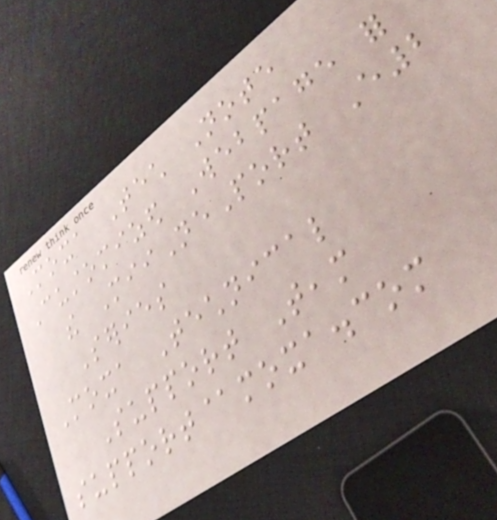Moxa Tech Note
Customized Webpage for
the MiiNePort E2
Series
Moxa Technical
Support Team
support@moxa.com
